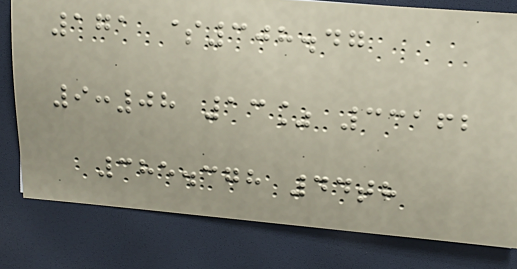171 $308.47
9:08 13% 33162
385.378 44th
